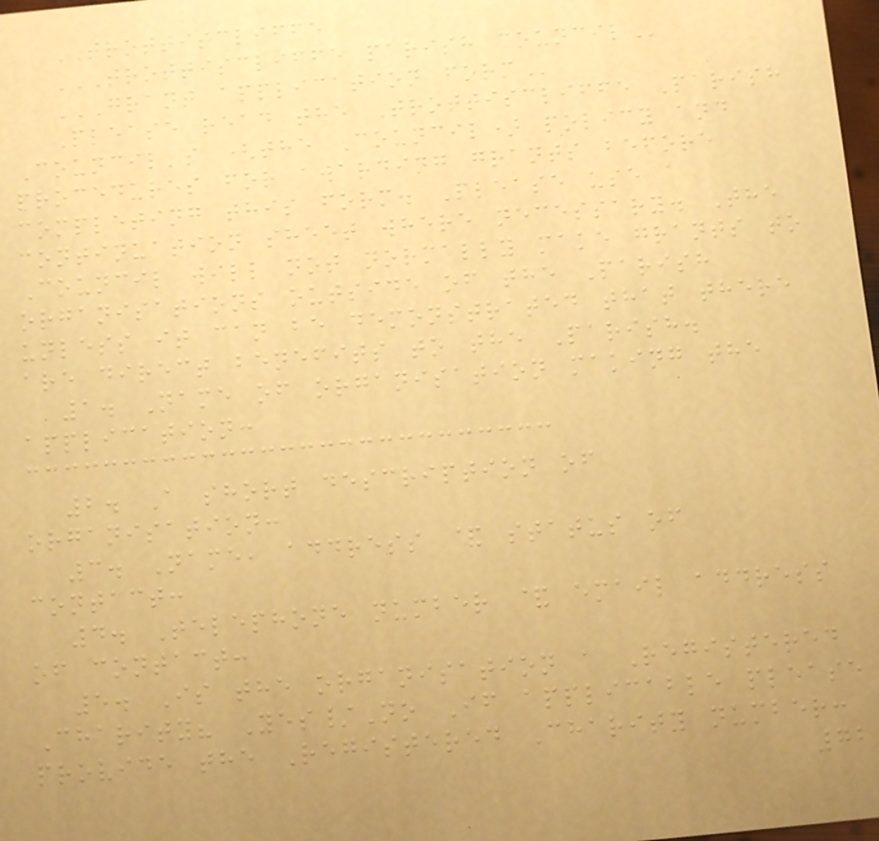TROTTISCLIFFE
TROTTISCLIFFE PARISH COUNCIL
GRANT APPLICATION FORM
Please read the Trottiscliffe Parish
Council's (the Council) policy and
procedures for awarding grants before
completing this form. Please use a
continuation sheet where necessary. The
Council will not normally make grants to
organisations outside of the Parish
unless it can be demonstrated that there
are direct benefits to the Parish.
1. Name of organisation making the
application:
2. A short description of
organisation:
3. Name, address & status of
contact:
4. Telephone number & email address
of contact:
5. Is the organisation a Registered
Charity? Yes/No If applicable please
provide the Registered Charity number:
72
